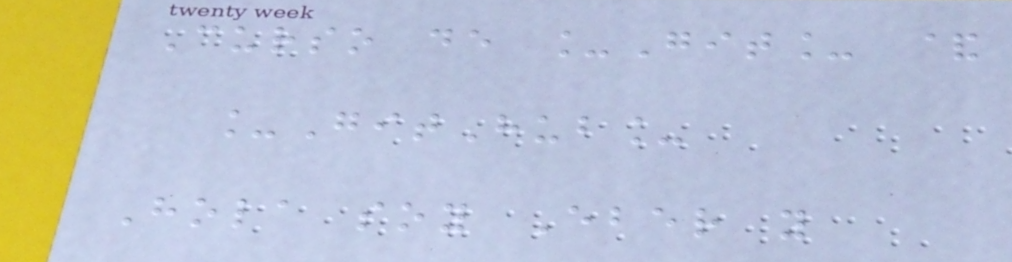Curso de _Git_ &
_GitHub_
Hola soy Eber y
